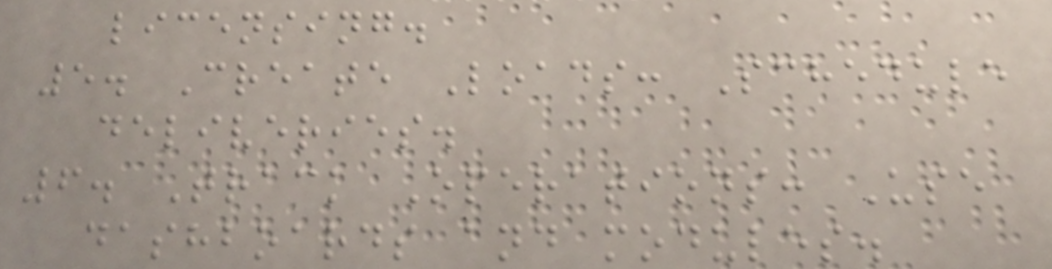licensing.
5. Create Loads: Schedule
deliveries.
6. Track Operations: Use
dashboards and modules.
